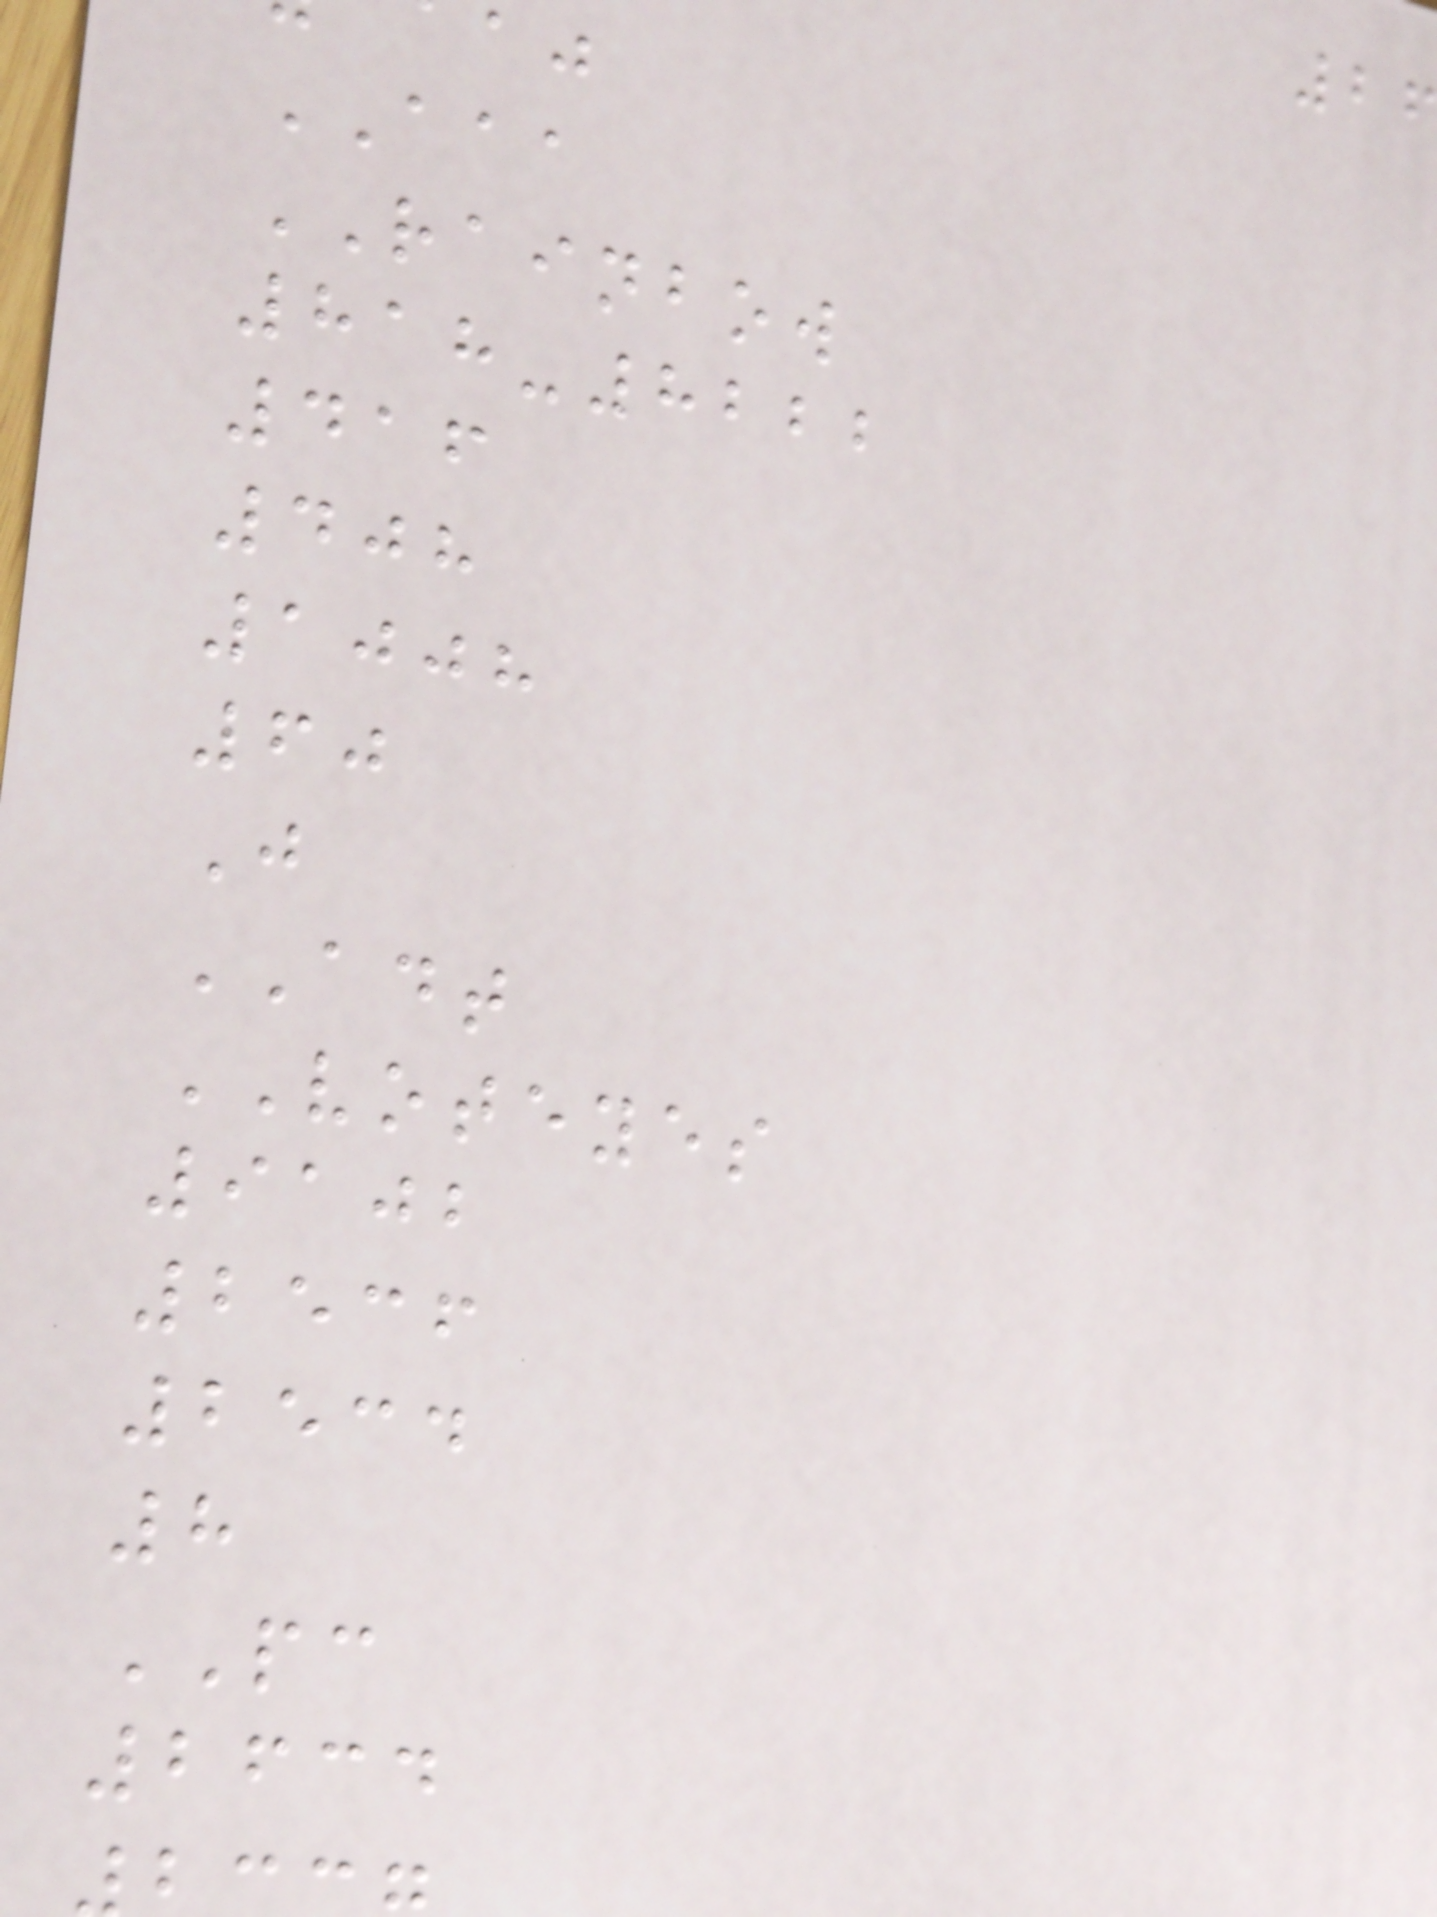AAA
RAINBOW
818-8222
416
408
1008
60
J
ADT
VOTEYES
9102
2536
2534
8
PC
2634
